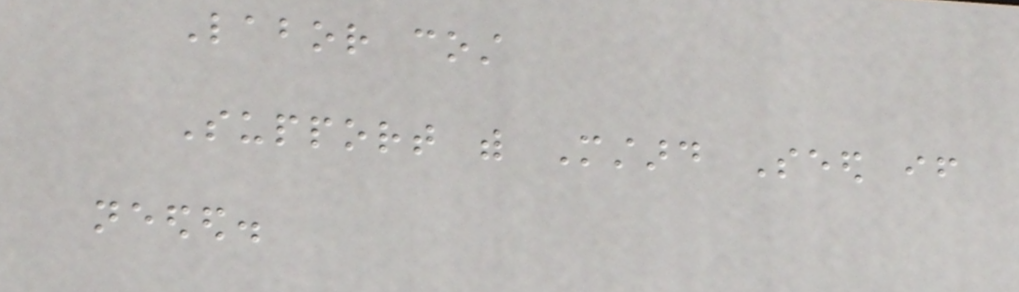Labor cost
Support with Mustard Seed if
needed.
